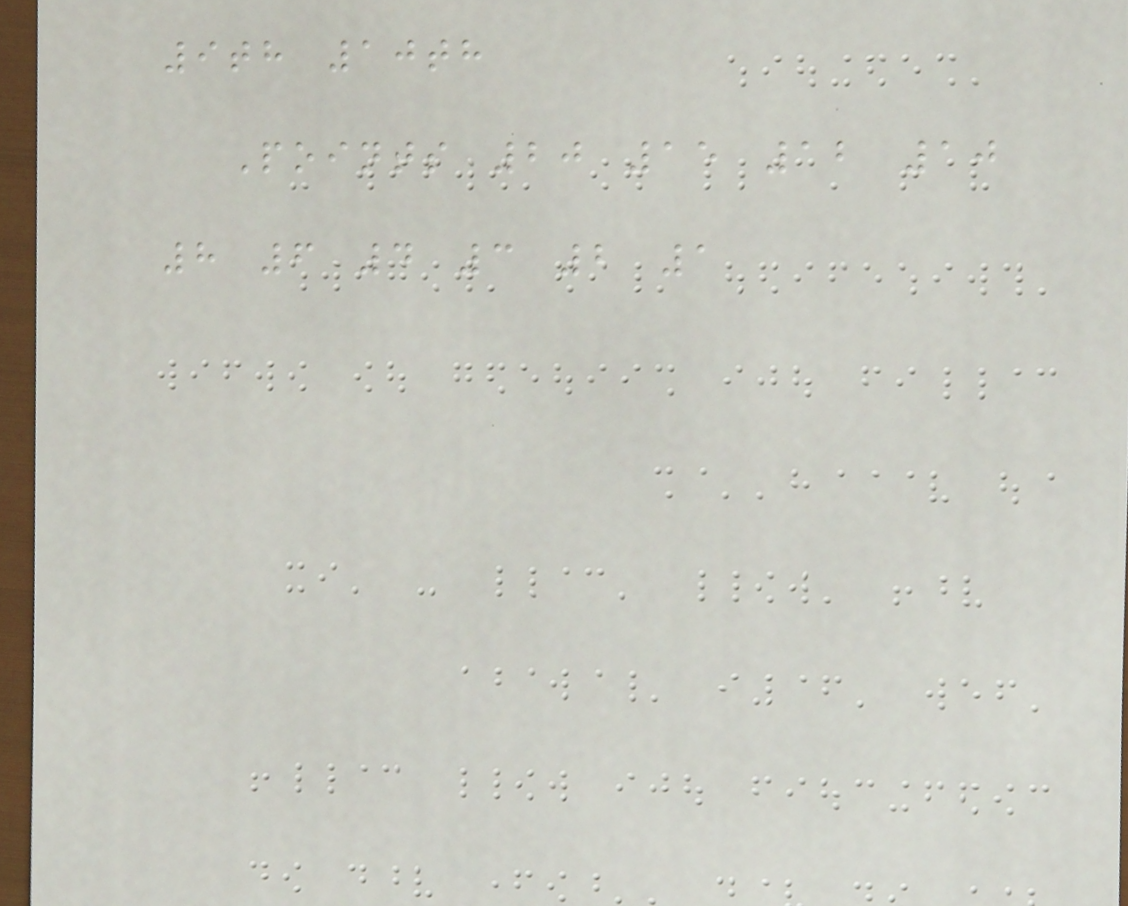9th 10th
Points 20 15 12 10
8 6 4 3 2 1
